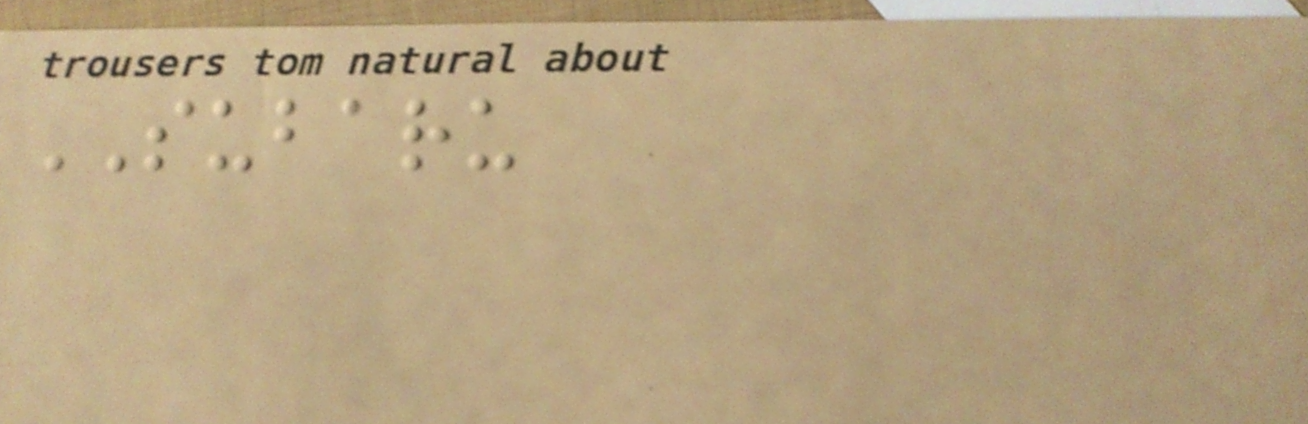SUBARU
